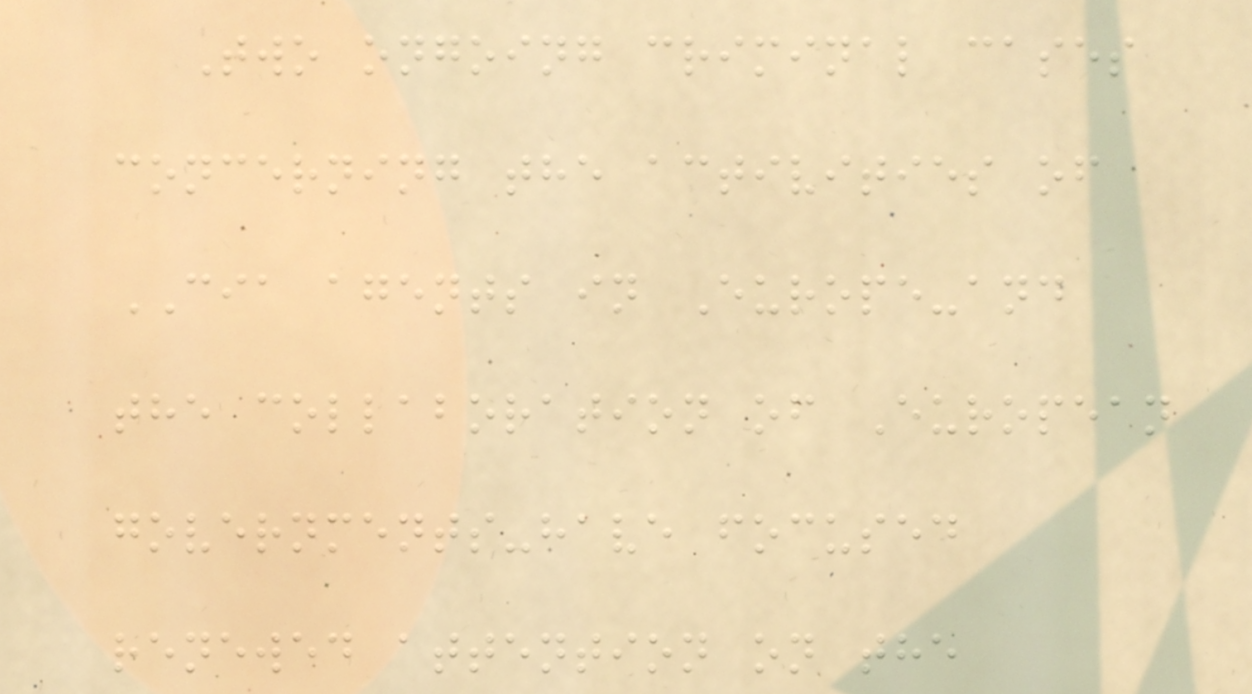Two ongoing criminal cases
concerning the activities of
CIA agents in Europe-and
the collaboration of European
governments-have focused
renewed attention on the
